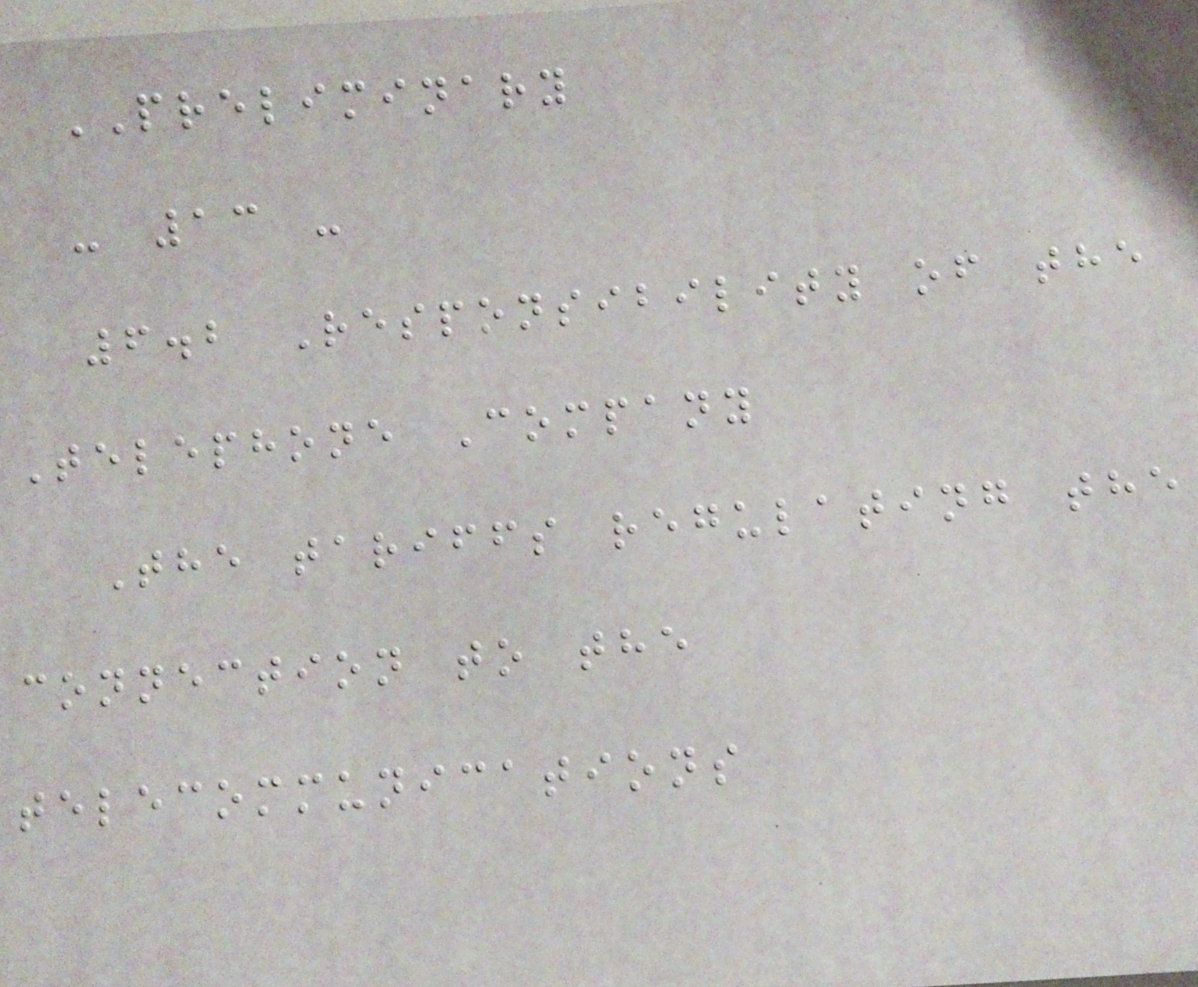PRELIMINARY
- 13 -
6.2 Responsibility of the
Telephone Company
The tariffs regulating the
connection to the
telecommunications
